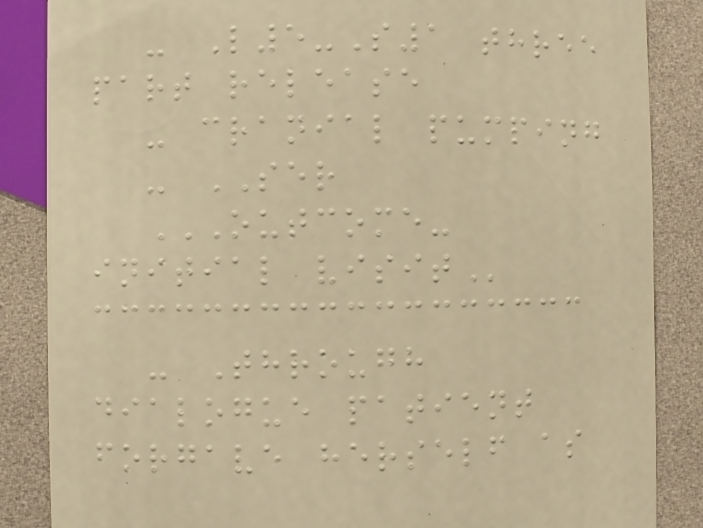- L5-S1 three
part release
- cranial pumping
- SER
OUTCOME-
INITIAL VISIT
- Through
dialogue patient
forgave herself as
